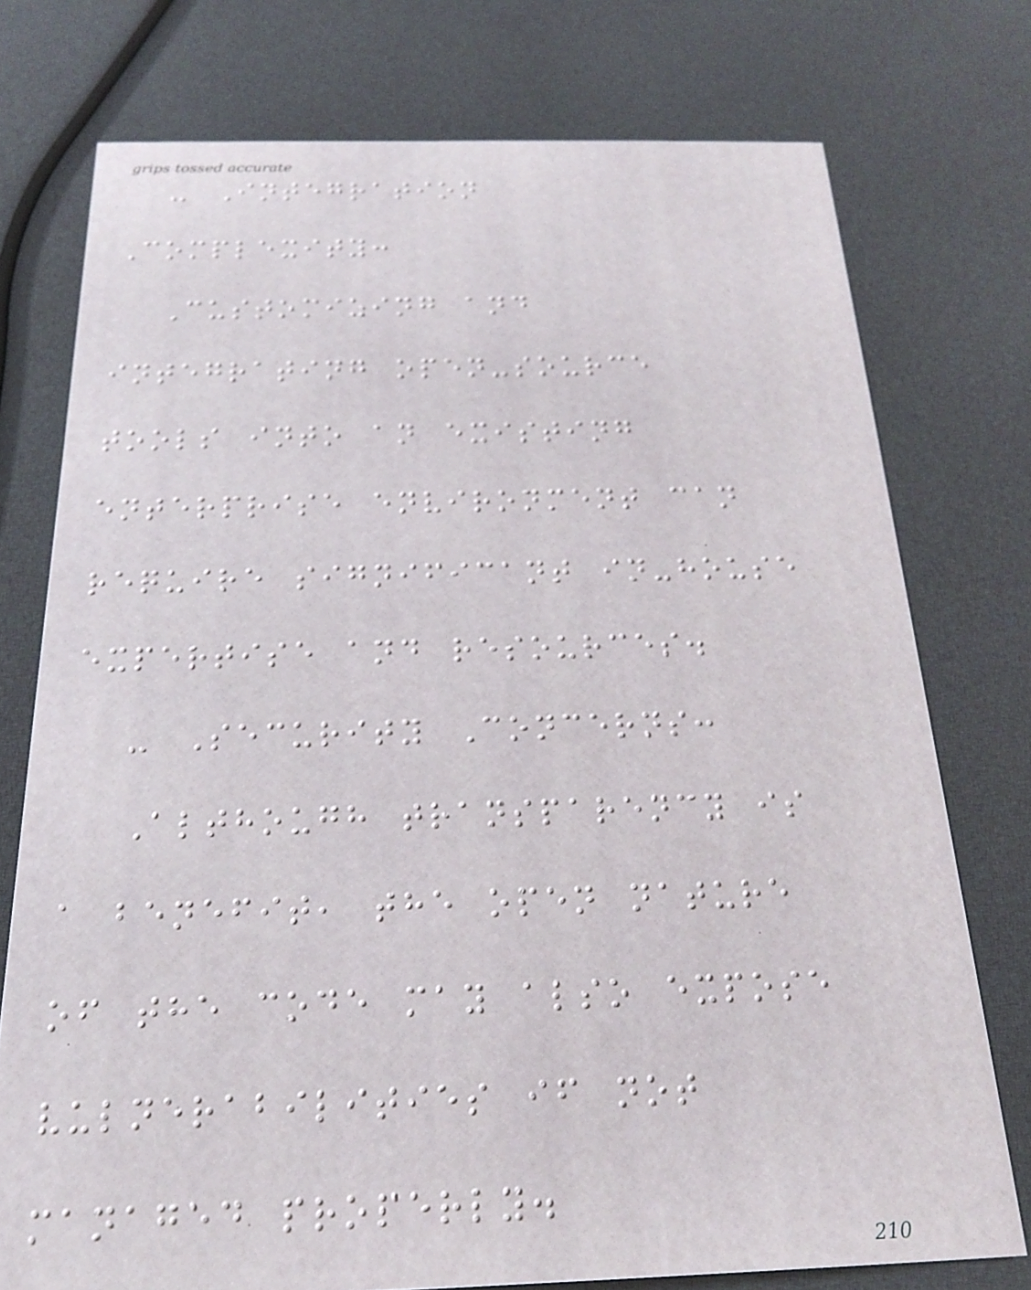- Integration
Complexity:
Customizing and
integrating open-source
tools into an existing
enterprise environment can
require significant in-house
expertise and resources.
- Security Concerns:
Although transparency is
a benefit, the open nature
of the code may also expose
vulnerabilities if not
managed properly.
